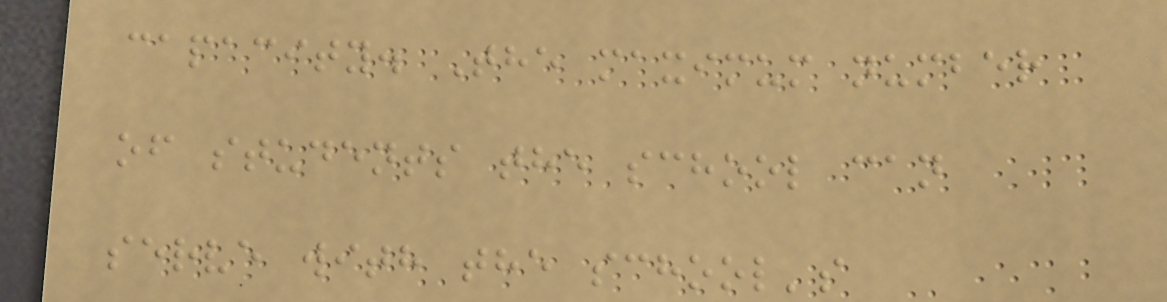capacity. The maximum number
of students the school can
serve with the school's
